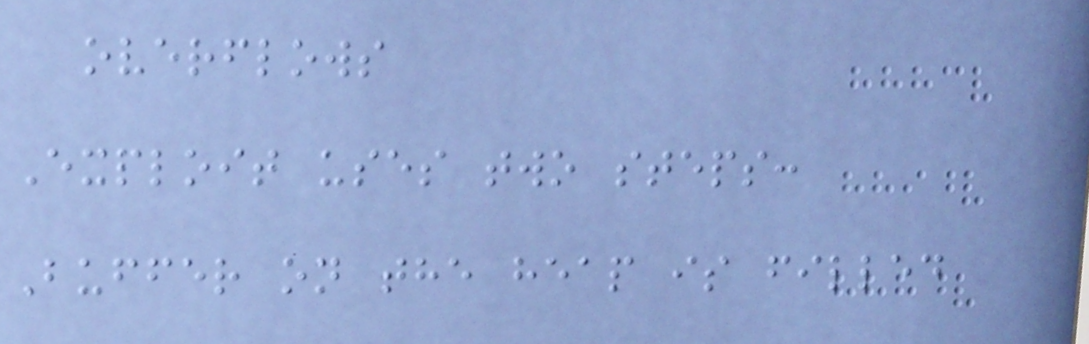overflows
Exploit uses two steps:
Buffer on the heap is filled
